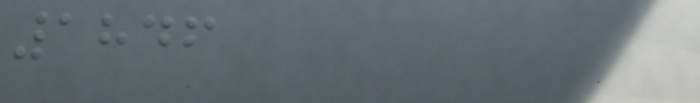1846
